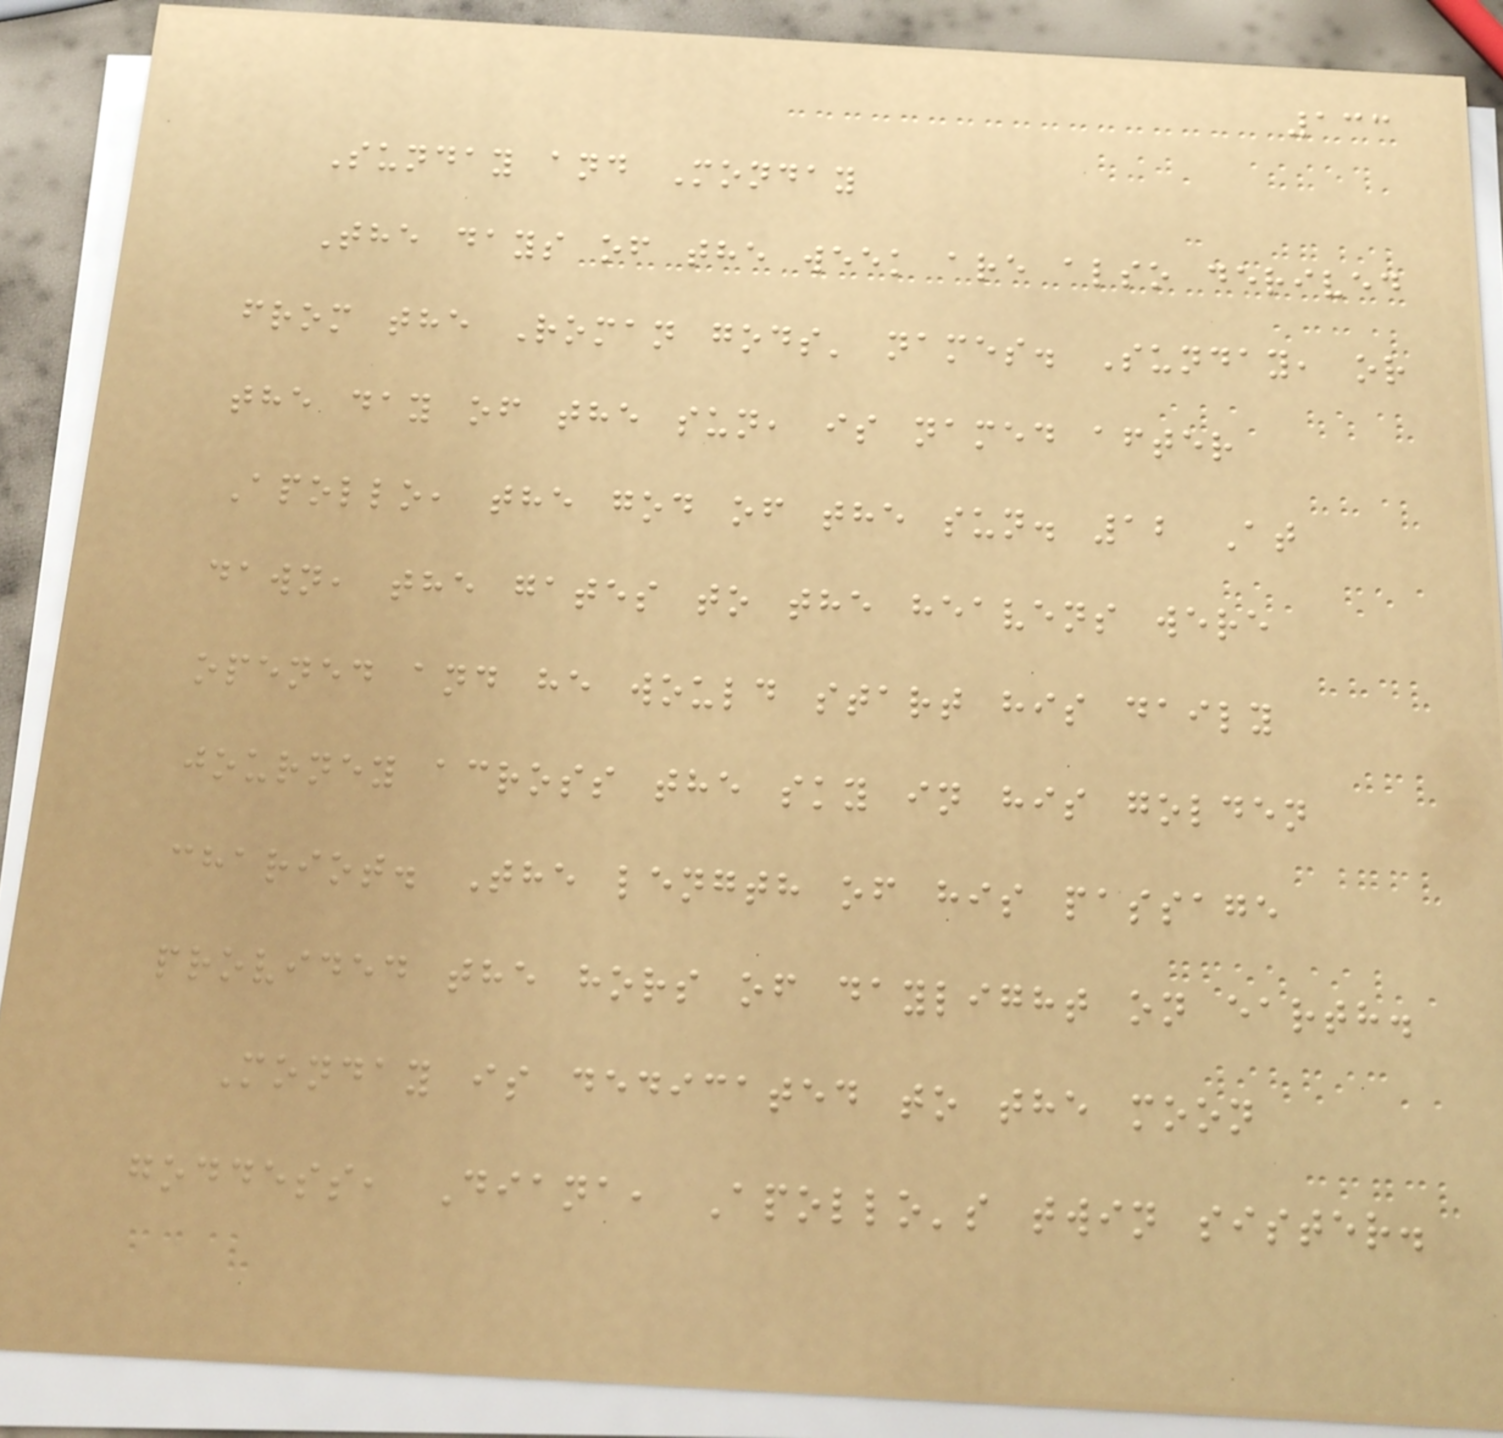133
Sunday and Monday
The days of the week are also derived
from the Roman gods' names. Sunday, or
the day of the sun, is named after
Apollo, the god of the sun. 12 At
dawn, the gates to the heavens were
opened and he would start his daily
journey across the sky in his golden
chariot. The length of his passage
provided the hors of daylight on earth.
Monday is dedicated to the moon
goddess, Diana, Apollo's twin sister.
